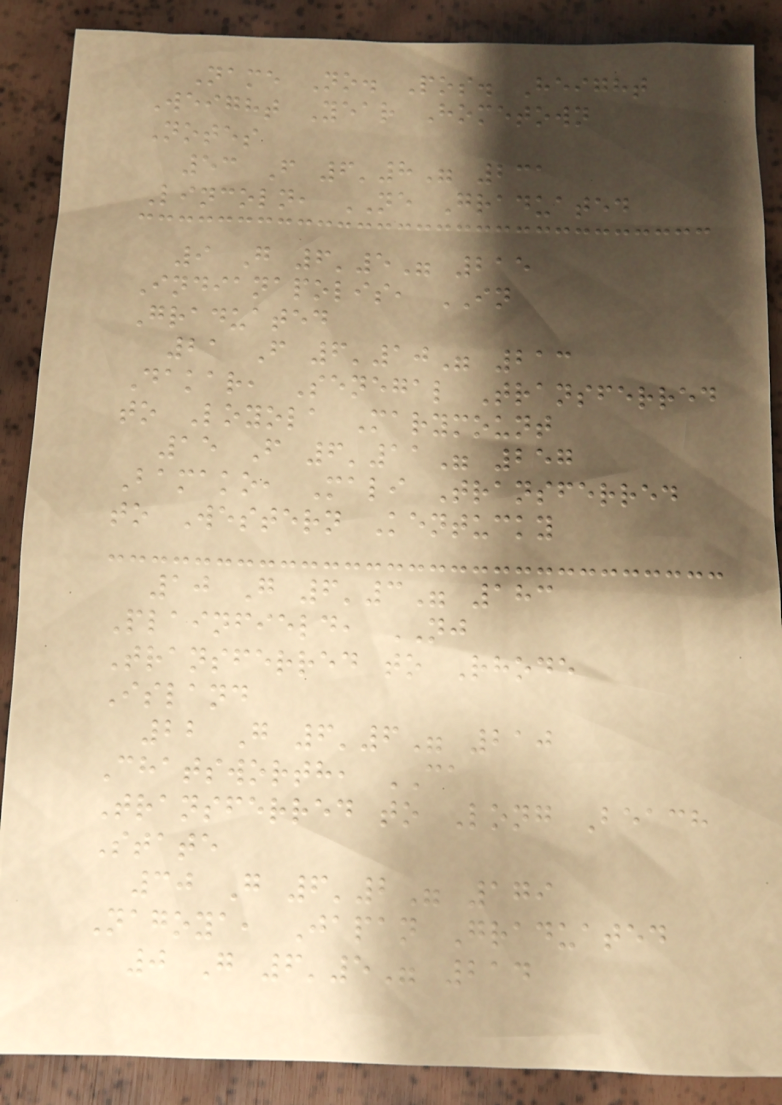Name No. Pos. Height
Weight Year Hometown
Notes
53 F 6'8" 231
Lincoln, NE Graduated
9 G 6'5" 215
Indianapolis, IN
Graduated
21 F 6'10" 213
Dakar, Senegal Transferred
to Loyola Marymount
15 F 6'11" 257
Bamako, Mali Transferred
to Western Kentucky
10 G 6'3" 183
Plainfield, NJ
Transferred to Rhode
Island
22 G 6'6" 210
Chatsworth, CA
Transferred to Long Beach
State
30 G 6'2" 179
Nagoya, Japan Graduated
0 G 6'5" 214
